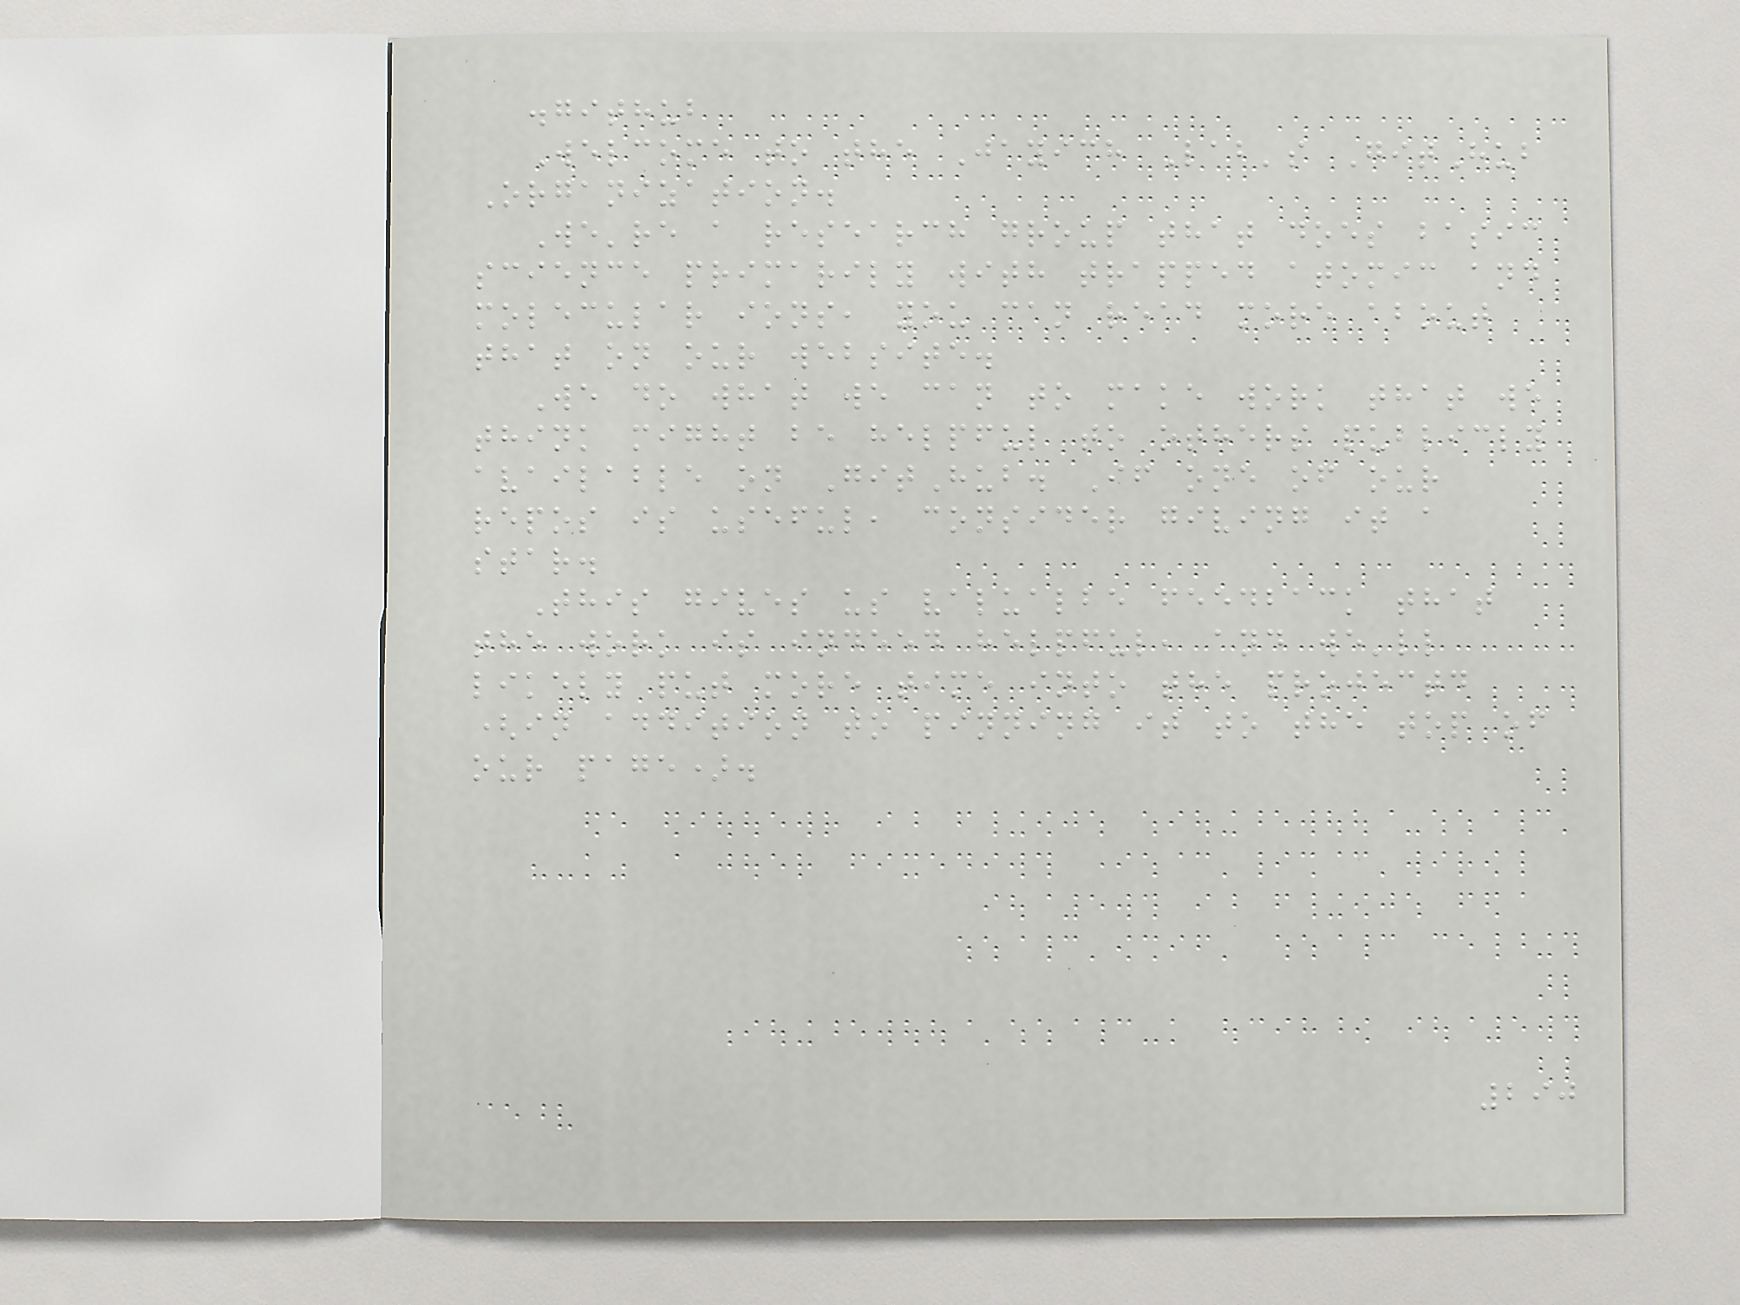.github
Welcome to the Jayich Lab's GitHub
Organization.
We're a research group that does basic
science primarily with trapped atomic and
molecular ions, you can read more about
that on our website.
We do what we can to make work that we
think might be helpful to others publicly
available on GitHub. If one of our
repos is useful, consider giving it a
star.
This gives us valualbe feedback that
the work is indeed helpful, and we'll
likely put more time into the projectd
(in addition to pinning it to the top of
our page).
290
